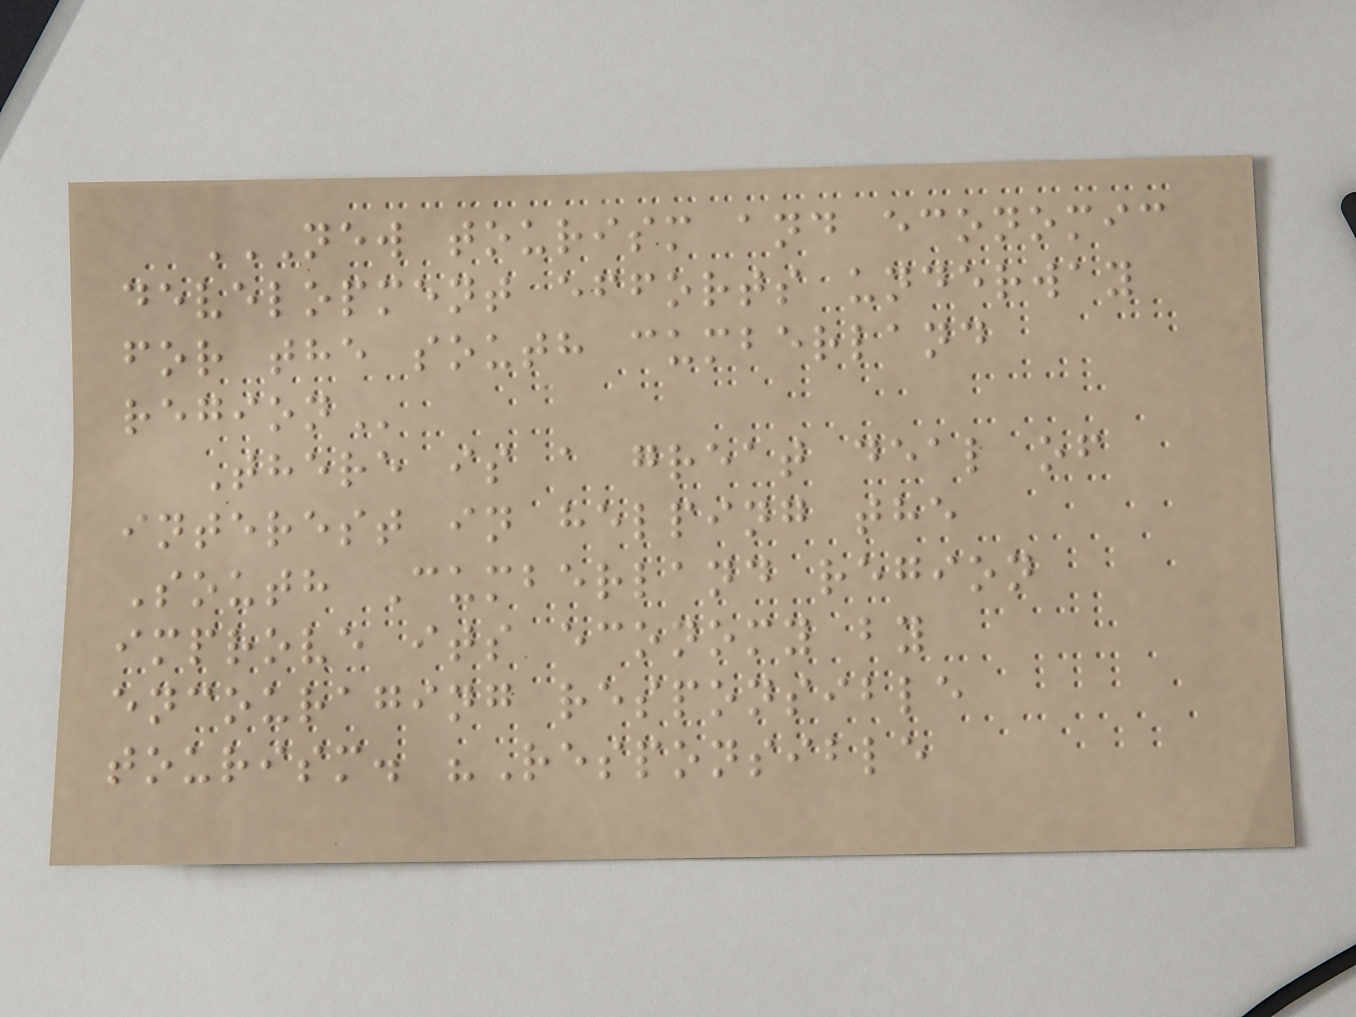NEW TOURISM AND ECONOMIC
DEVELOPMENT EFFORTS UNDERWAY
FOR THE SOUTH CUMBERLAND
REGION
There is a great deal of
interest in helping the
South Cumberland region
improve its economy by
encouraging responsible
tourism. "Responsible
